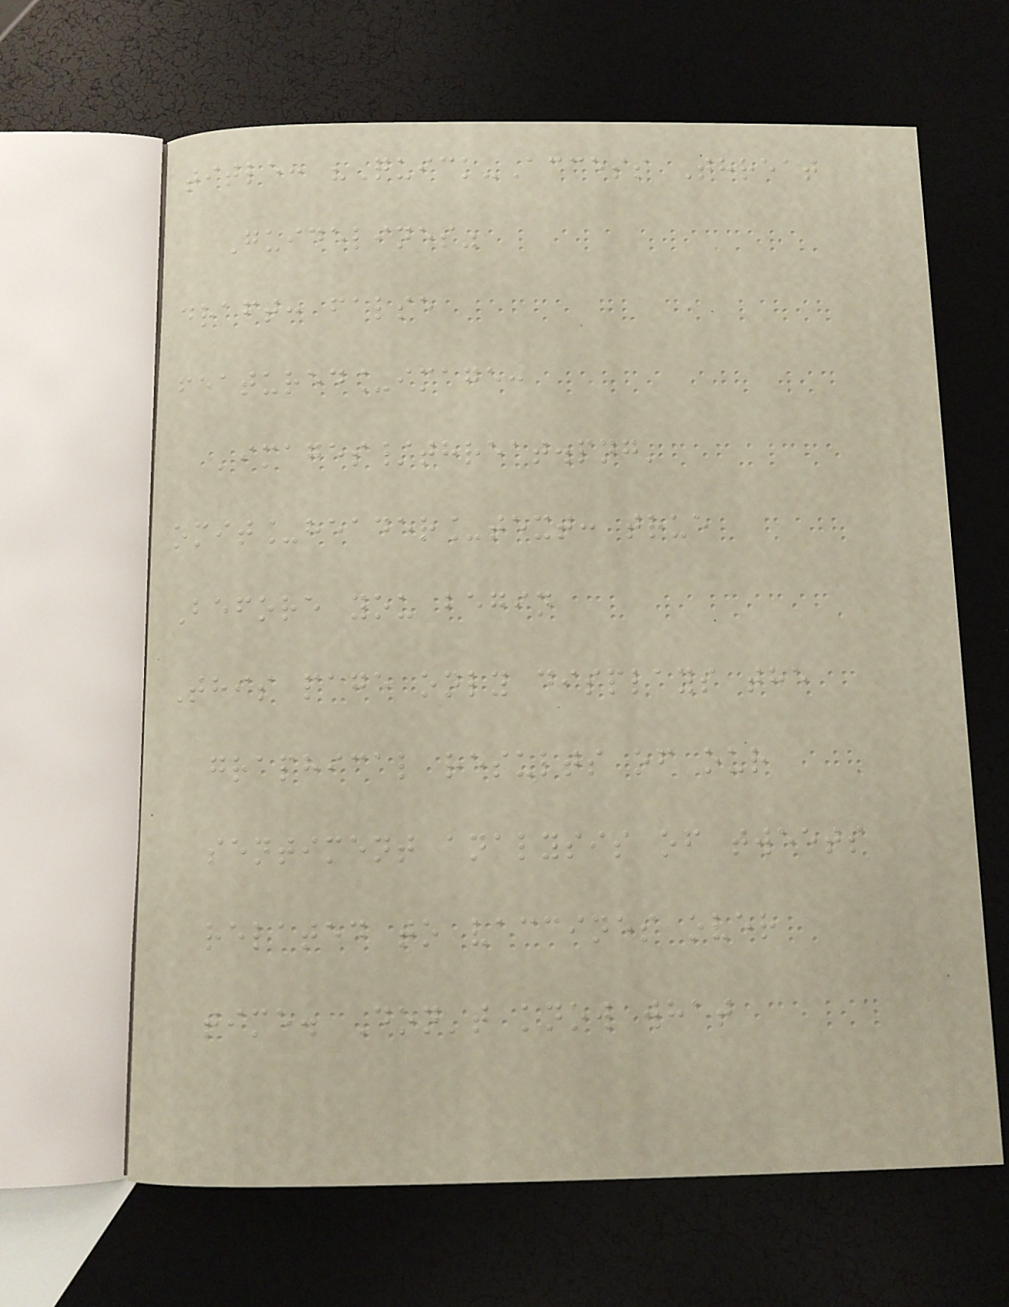title: "Quick-Access Threat
Guidelines"
draft: false
featured_image:
'images/threat.png'
omit_header_text: true
Before you begin
This page only displays the
graphical results of our
sentiment analysis of tweets
related to vaccines over
time. Don't know what
